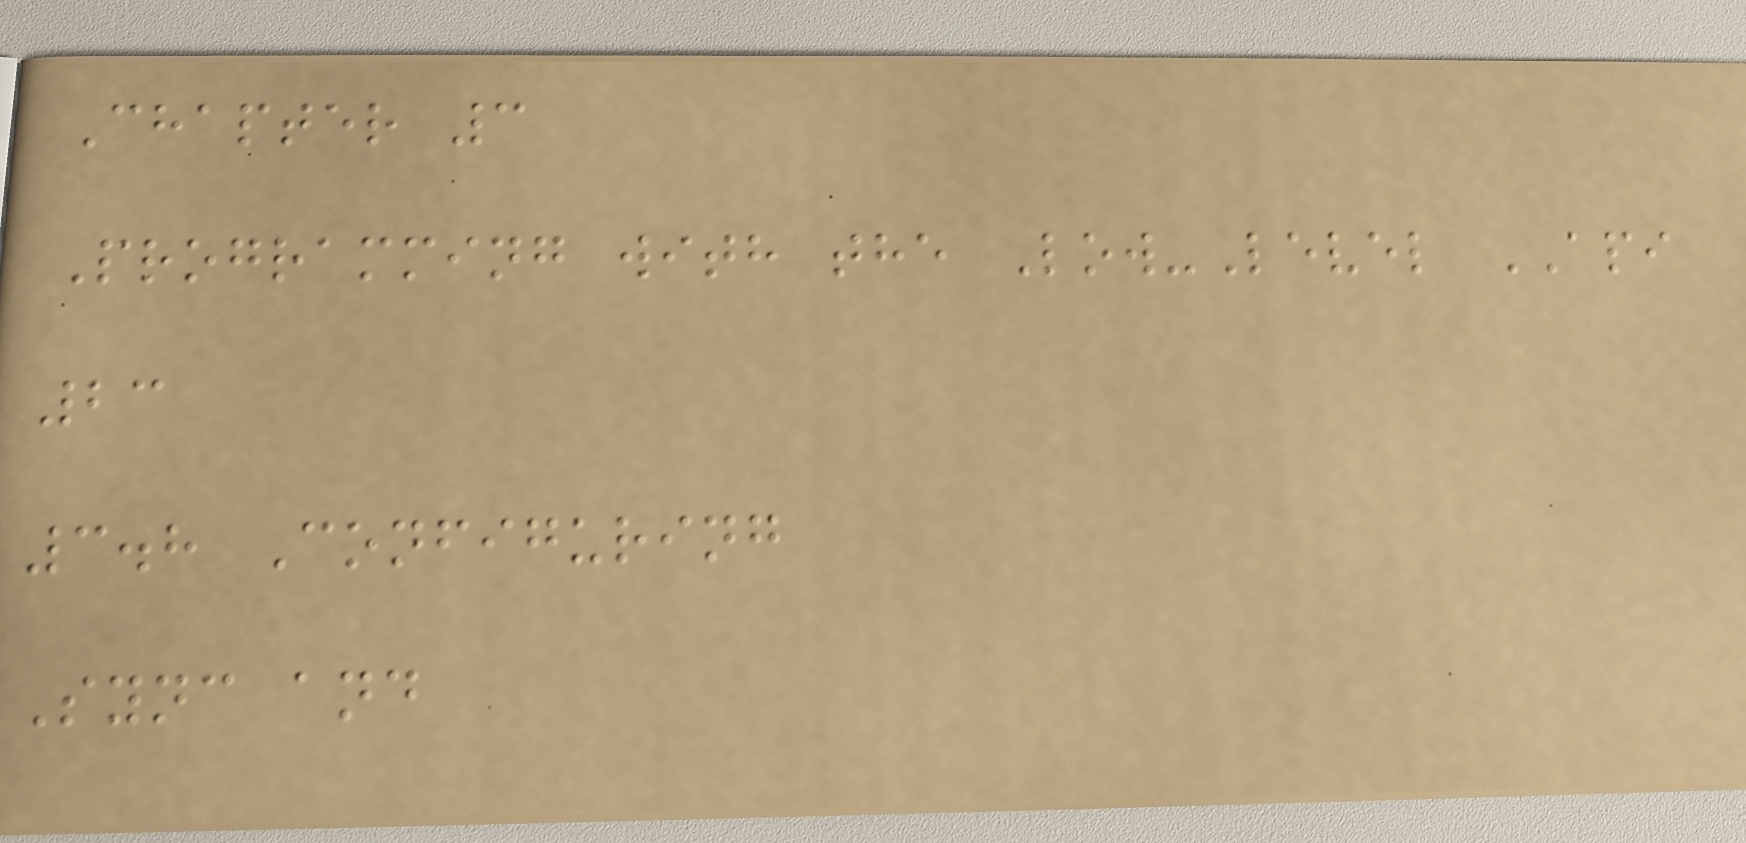Chapter 3
Programming with the Low-Level API
23
3.8 Configuring
Sync and
